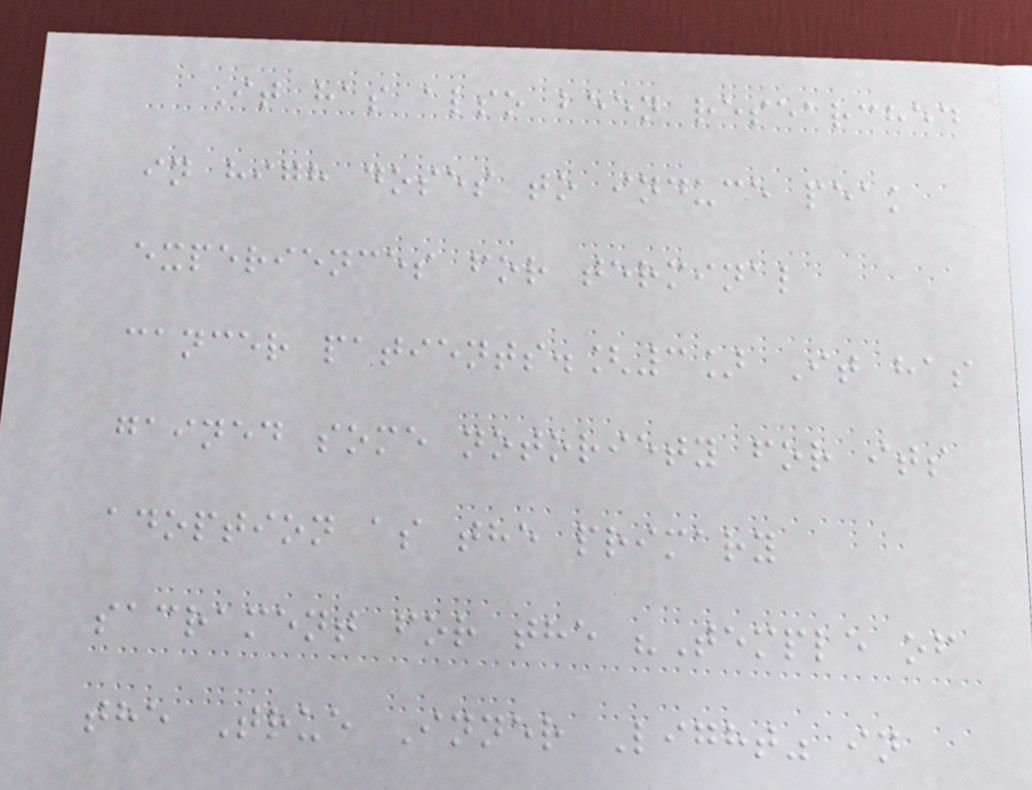It has also been researched
in high doses to induce peak
experiences for terminal
cancer patients.[3] It has
gained some notoriety for its
adoption as the primary
sacrament for the "Temple of
the True Inner Light" in
